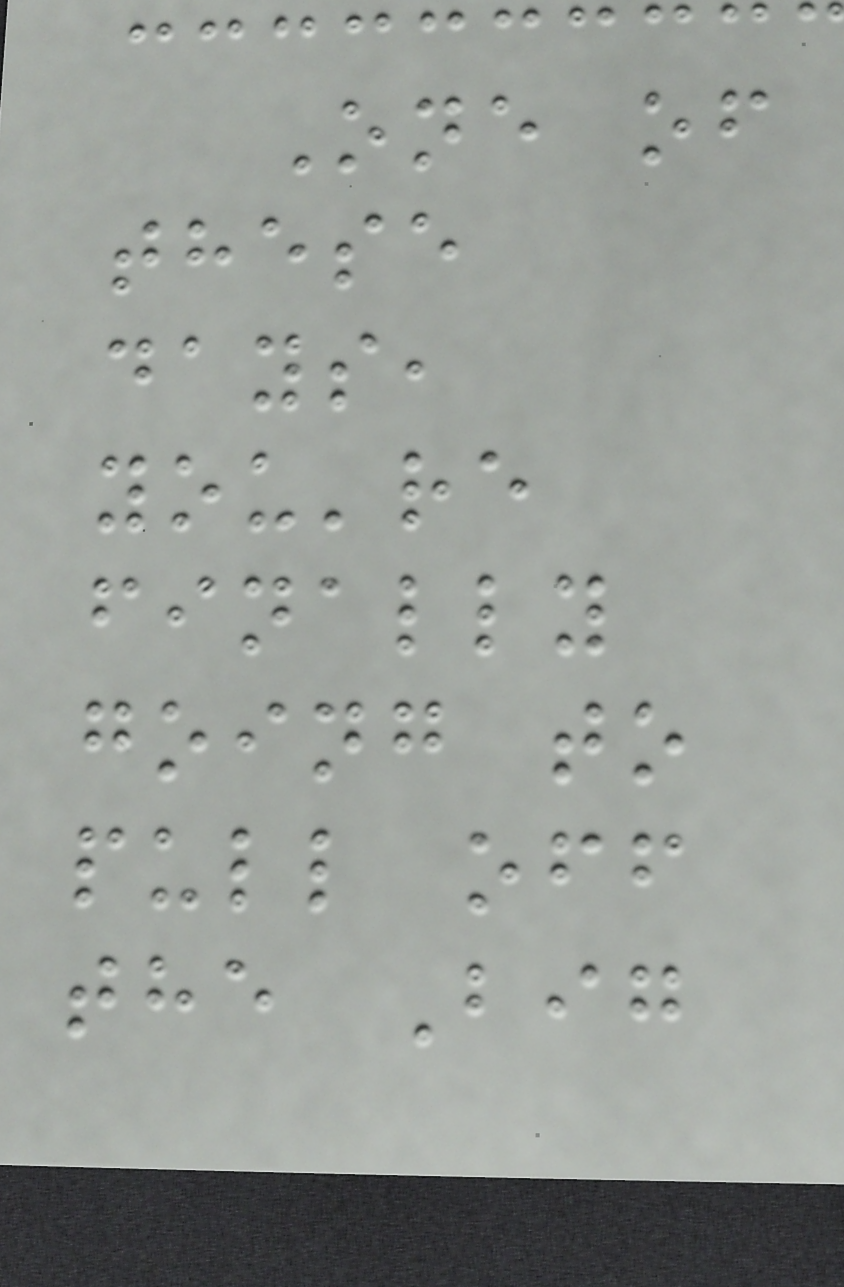One of
these
days,
you're
finally
going to
pull off
the Big
